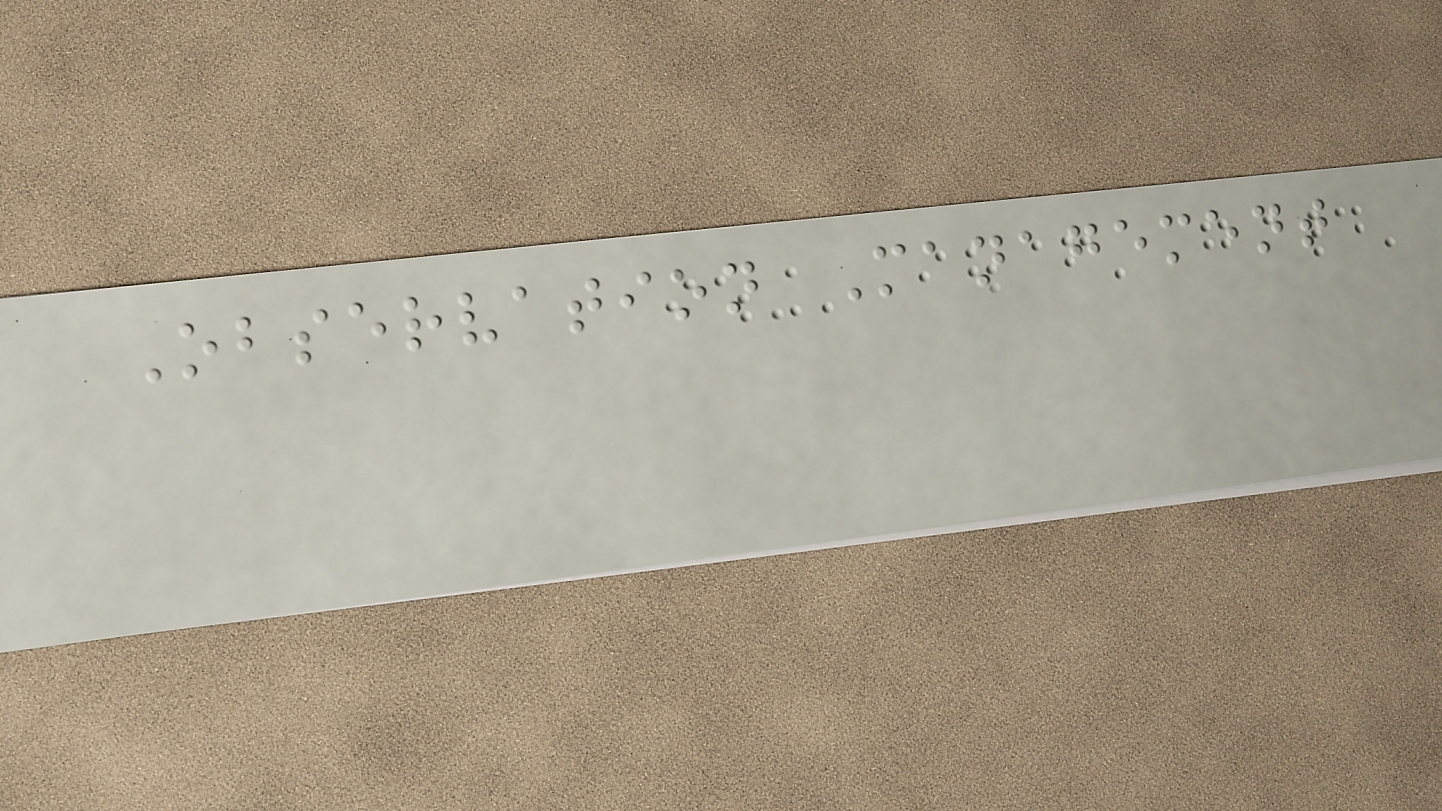Observation Management
